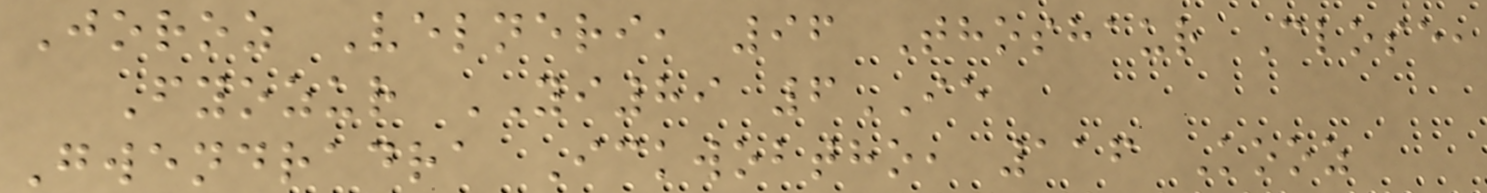Joroz Velneri, 96 Thoshaur Close,
Fyozur YI89 6IE
Gwendradra Ickwobtho, 116 Kooz
